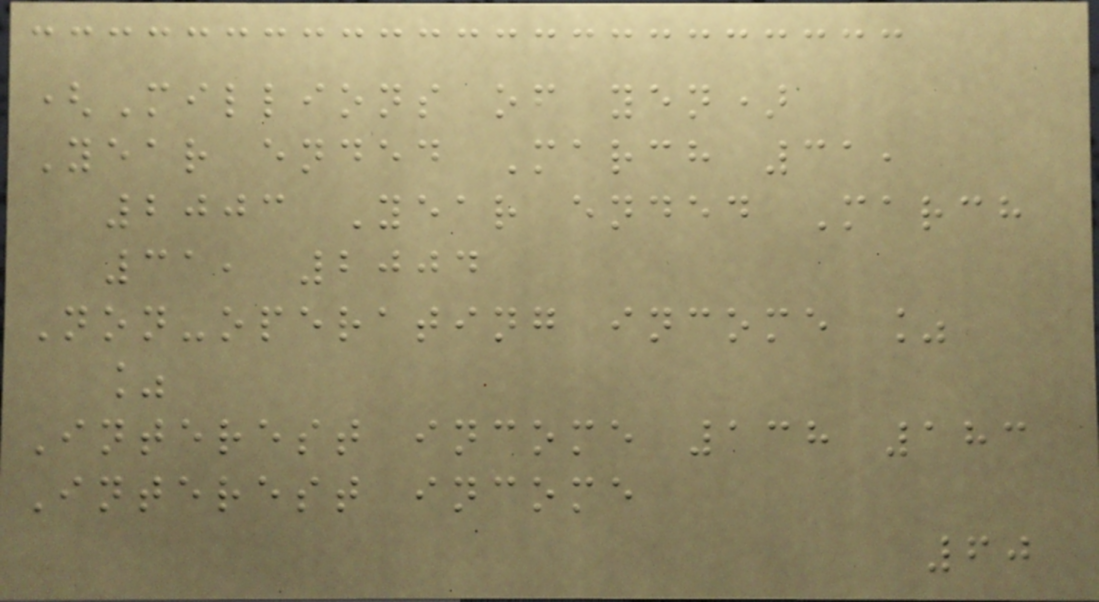(Millions of yen)
Year ended March 31,
2003 Year ended March
31, 2004
Non-operating income %
%
Interest income 138 183
Interest income
60
